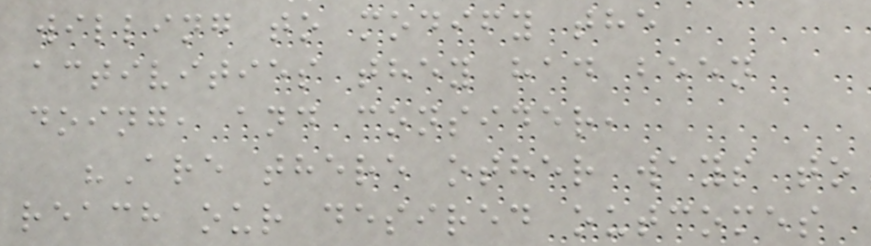willing to modify the
activities they had been
doing, and consider,
"Are there other ways to
reach our desired outcomes
